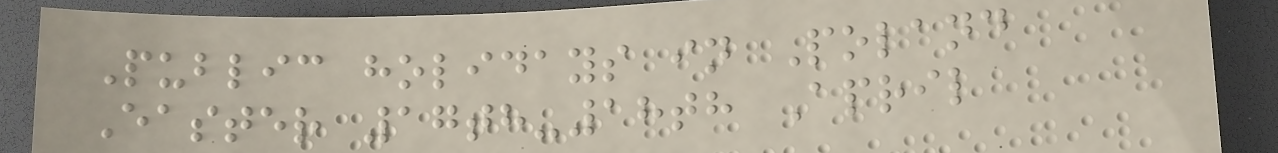Public holidays in Poland
Easter 17th-18th April
